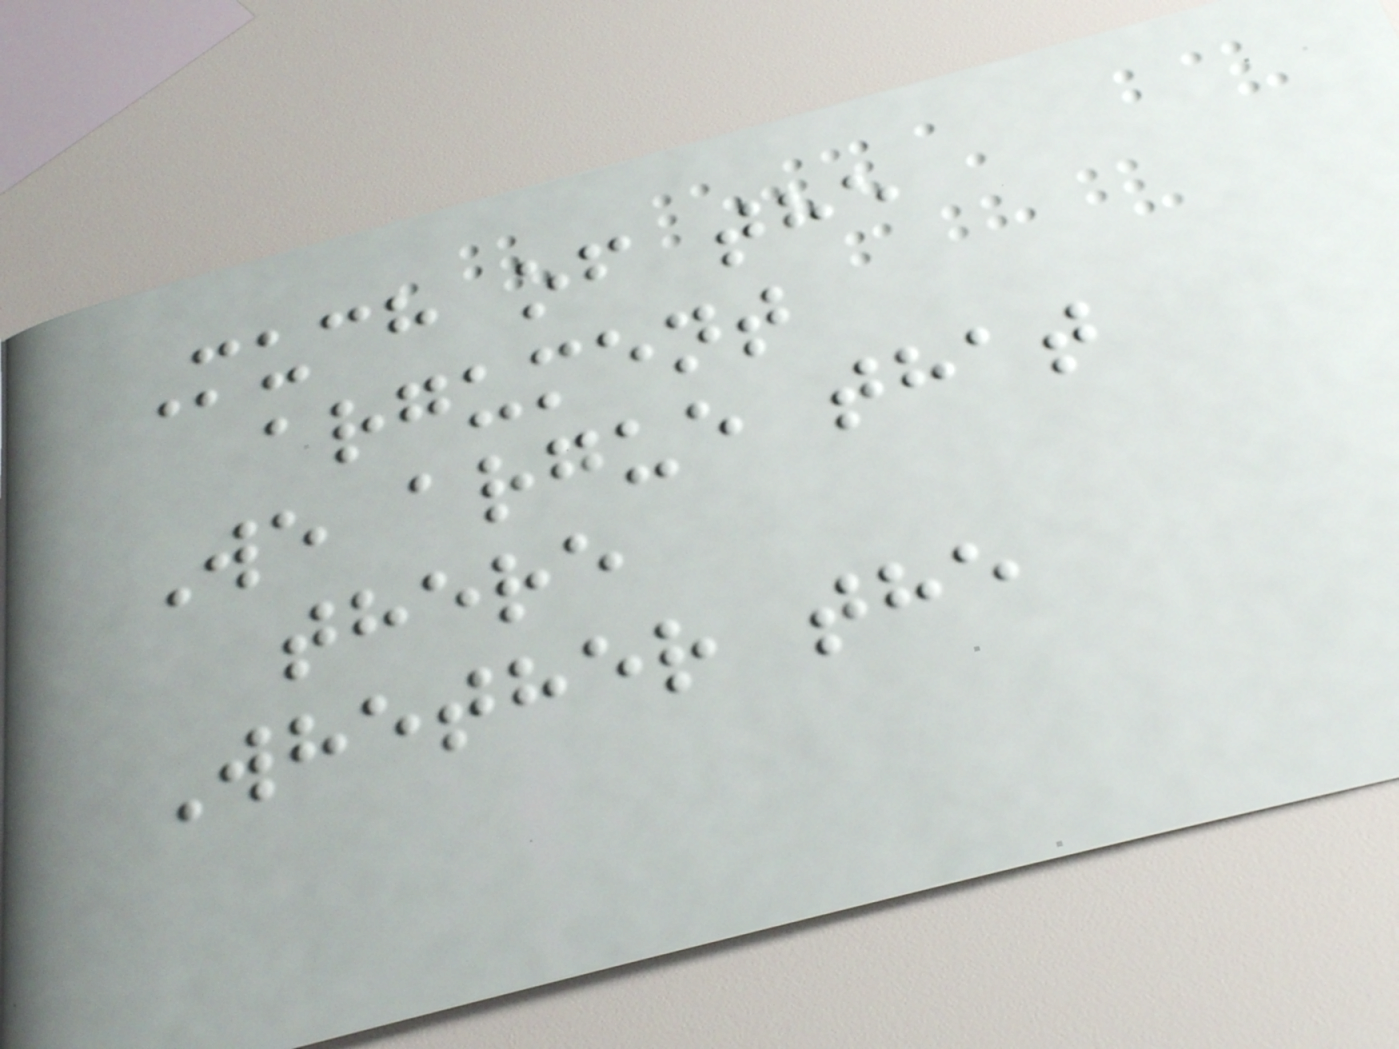Much of the
argument
We argue that
there
Whether the
